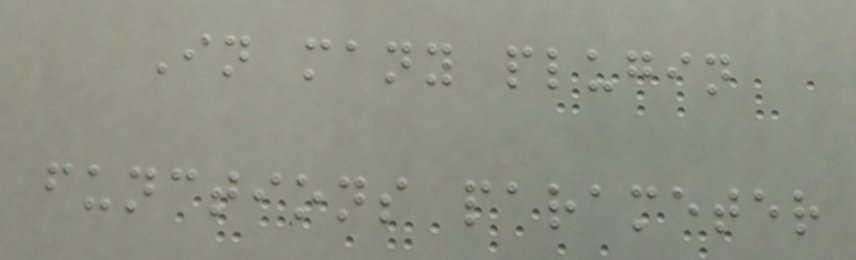In many plugin
functions parameter
